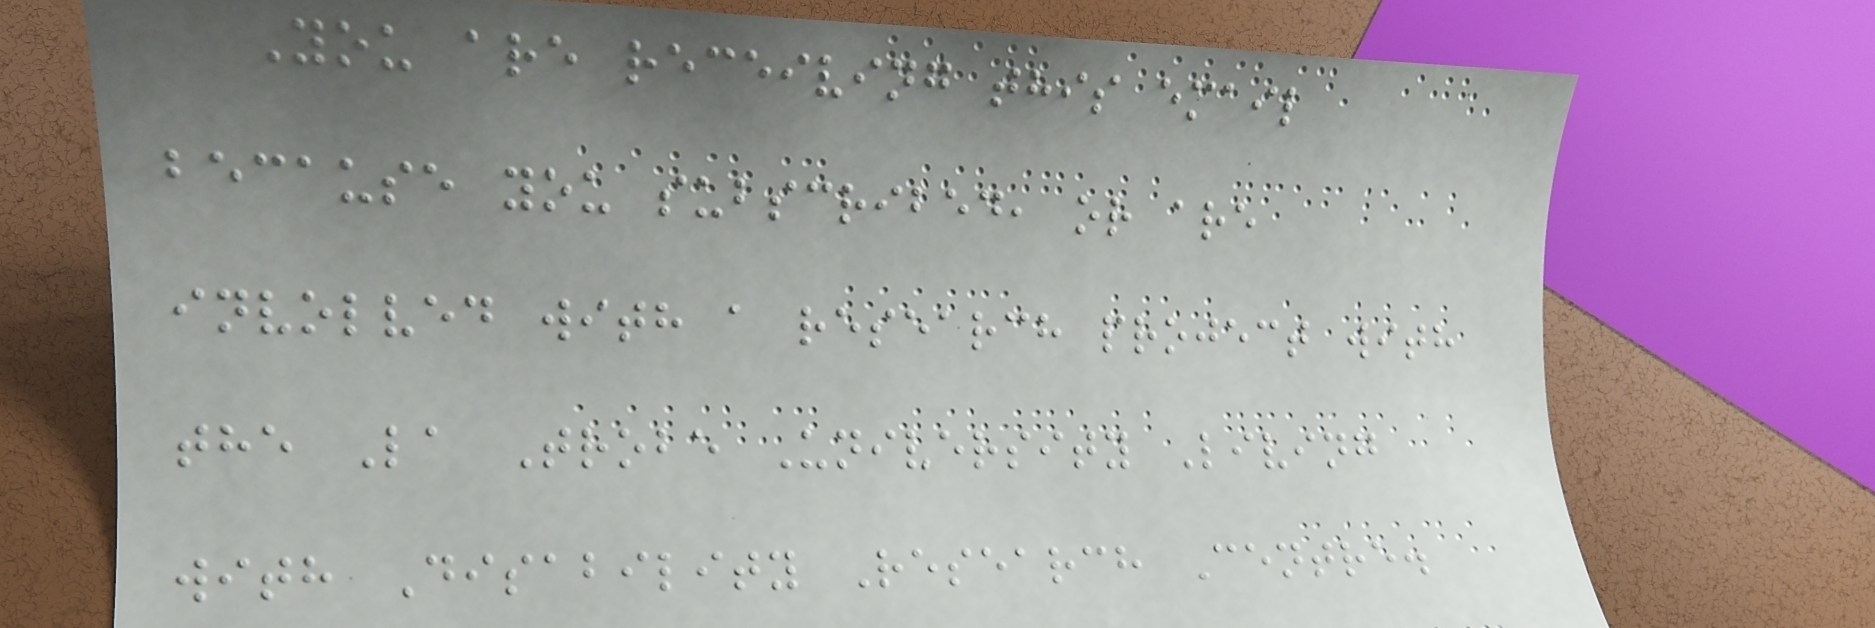You are receiving this email
because you subscribed, or are
involved with a research project with
the La Trobe University Living
with Disability Research Centre.
